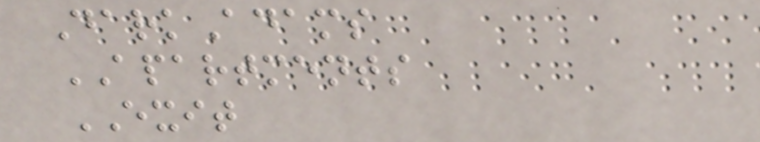DarkAdams
APARTMENTS
EXIT
